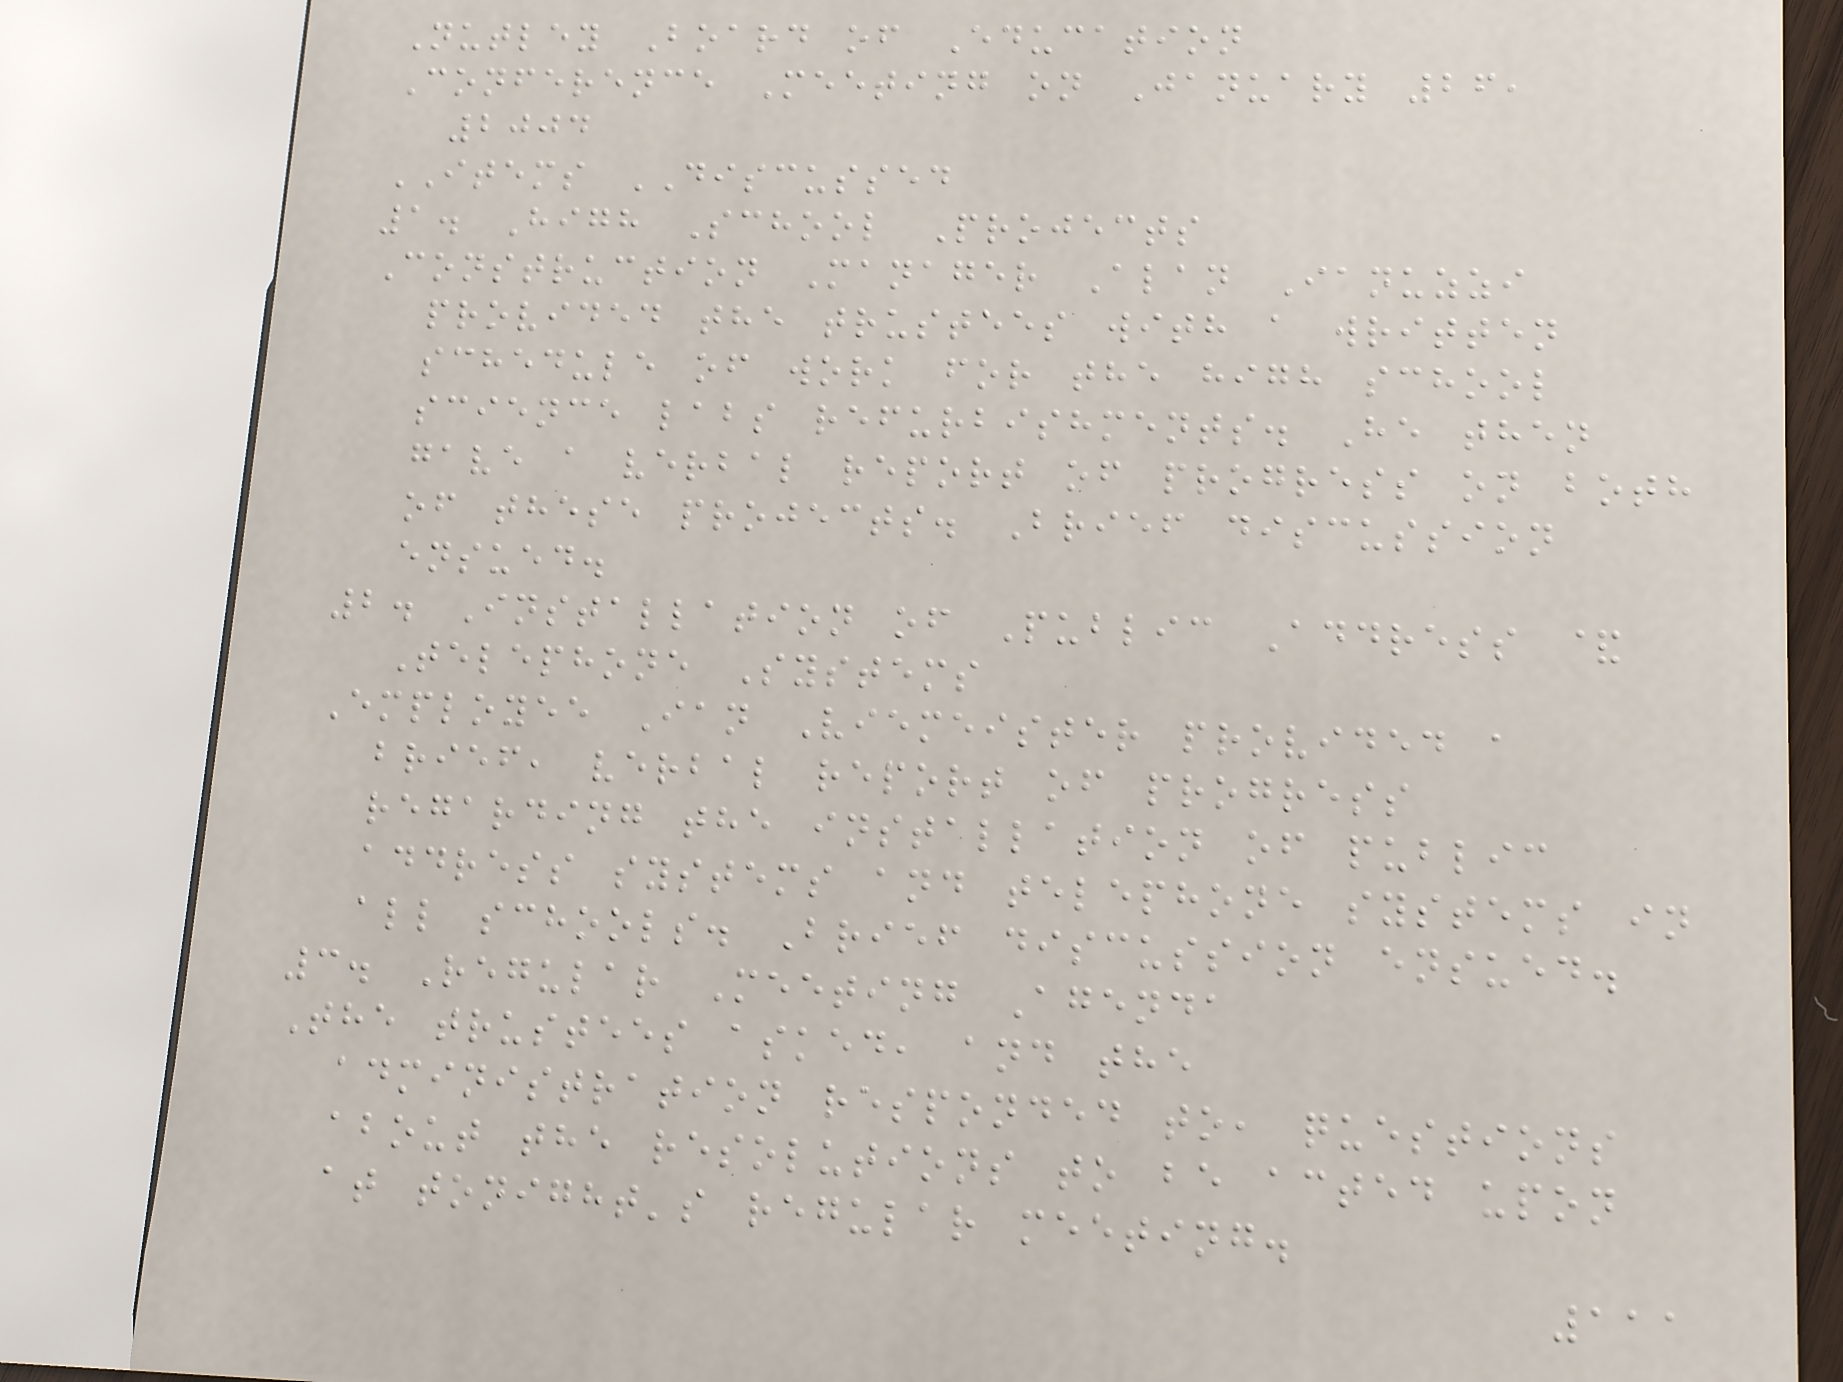Nutley Board of Education
Conference Meeting on January 26,
2004
ITEMS DISCUSSED
1. High School Projects
Construction Manager Alan Ianuzzi
provided the trustees with a written
schedule of work for the high school
science labs refurbishments. He then
gave a verbal report of progress on both
of these projects. Brief discussion
ensued.
2. Installation of Public Address &
Telephone Systems
Employee Ian Viemeister provided a
brief, verbal report of progress
regarding the installation of public
address systems and telephone systems in
all schools. Brief discussion ensued.
3. Regular Meeting Agenda
The trustees asked, and the
administration responded to, questions
about the resolutions to be acted upon
at tonight's regular meeting.
111
